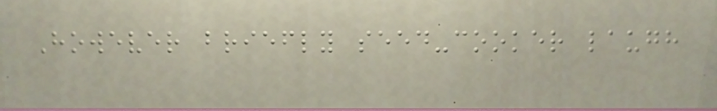However briefly seed-cooker laugh
